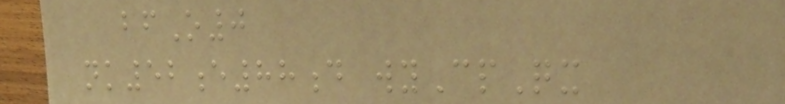bfO0
nk52e88d wyCpQx
